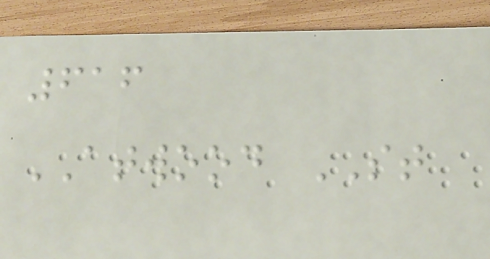616
ATWOOD ST
